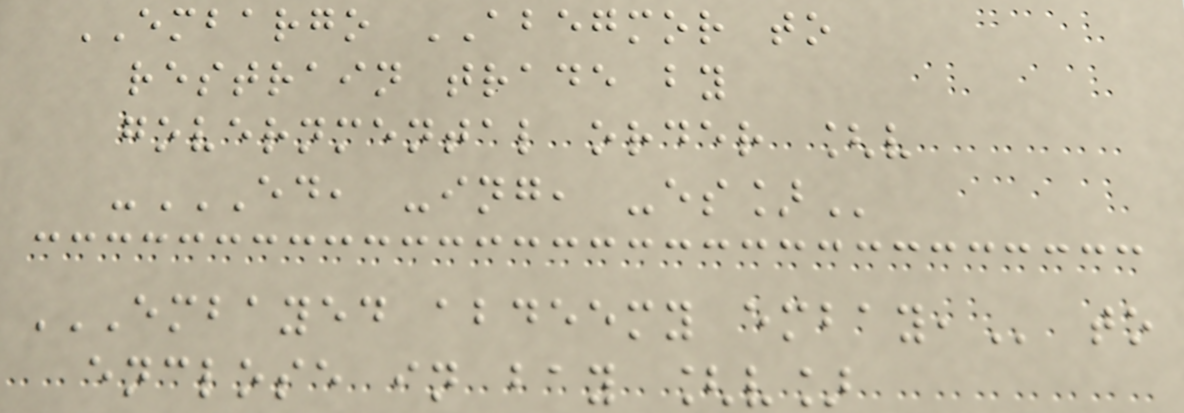EMBARGO ABEGMOR to
restrain trade by
governmental order [v
-ED, -ING, -ES]
EMBAYED ABDEEMY EMBAY, to
enclose in bay [v]
